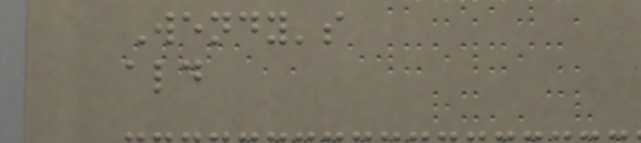Wendy's
ald
